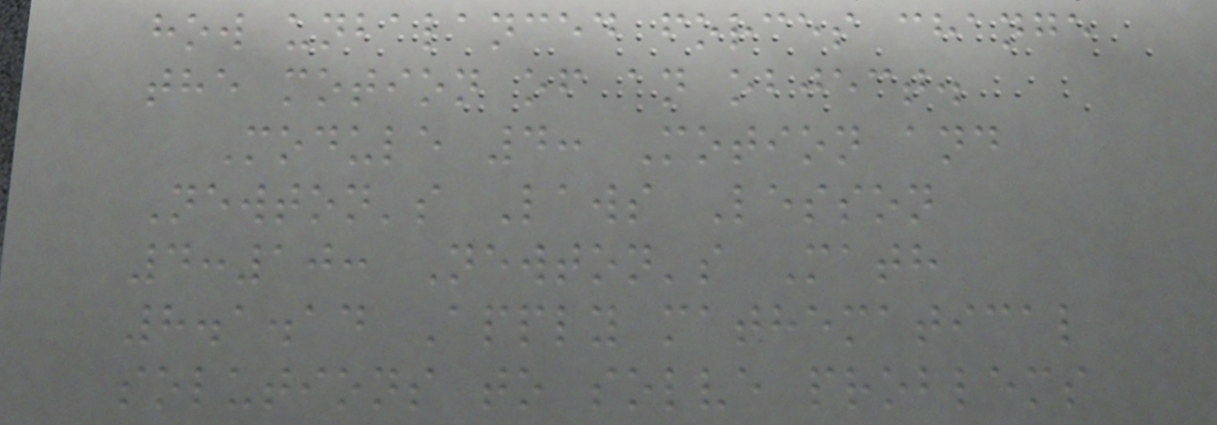how unbalanced forces change
the motion of an object.
Module 4: Motion and
Newton's Laws Lesson
4:10: Newton's Math
8.1.14 Apply mathematical
solutions to solve problems
